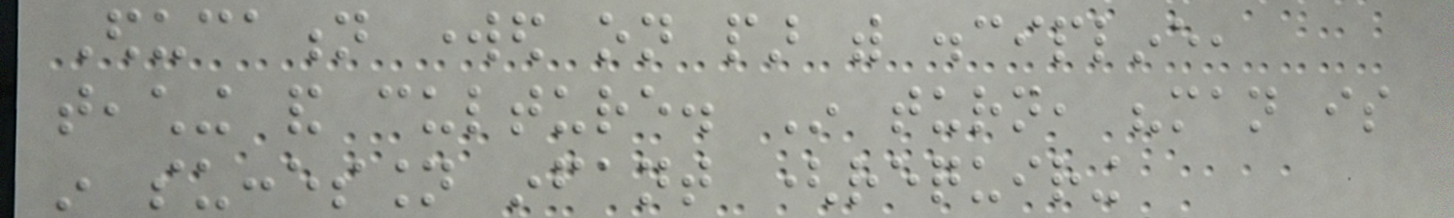Education worked on par with discipline,
teaching and culture. In turn, "man is
in succession infant (requiring
